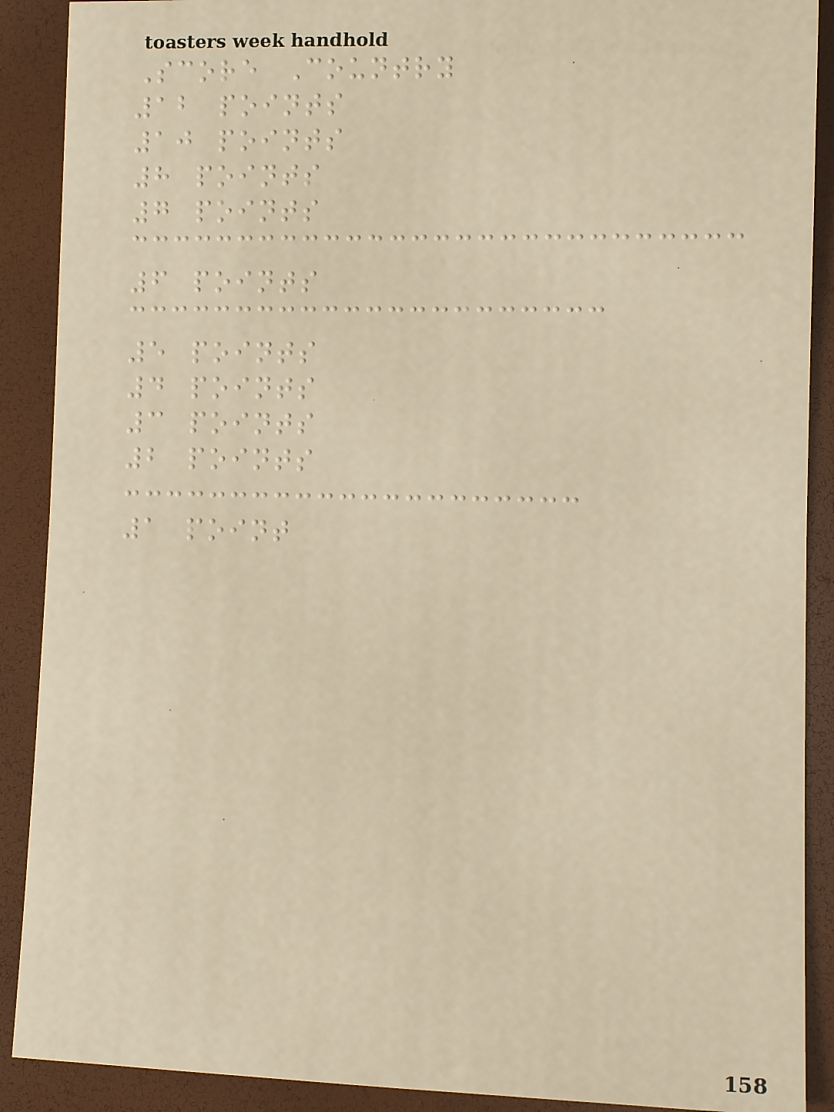Score Country
12 points
10 points
8 points
7 points
6 points
5 points
4 points
3 points
2 points
1 point
